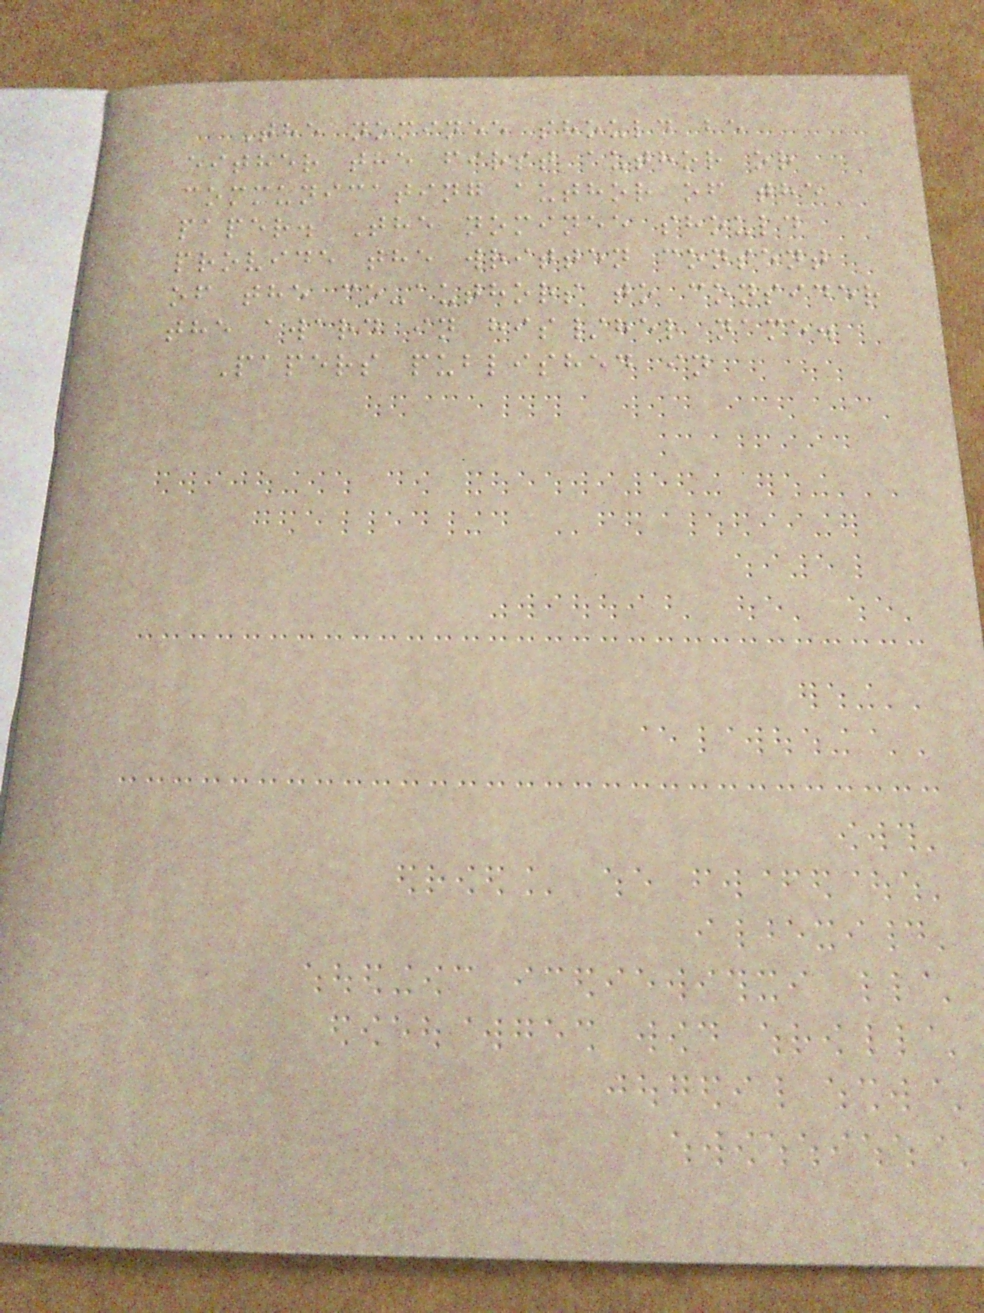The nominee should be
either the first author or
communicating author of the
paper. The nominee should
provide the written consent
of the co-authors to consider
the award in his/her name.
Papers published in
